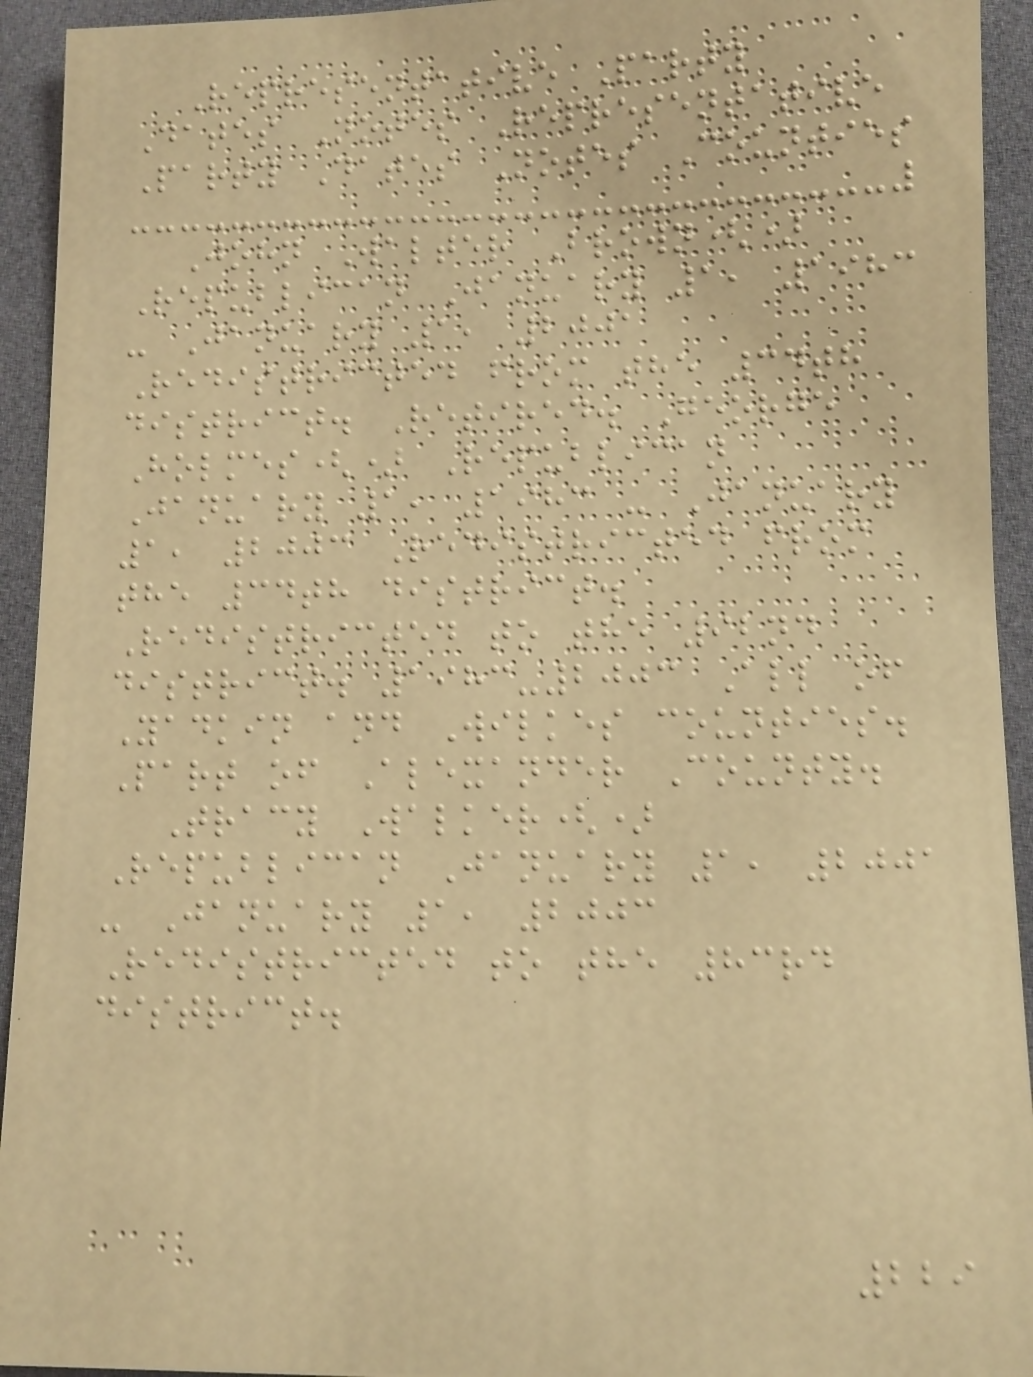Representative Party
Dates Notes Representative
Party Dates Notes Counties
John Walter Brown()
Republican January 1, 1983
- January 1, 2001
Redistricted from the 34th
district. Retired. George
Holmes() Republican
January 1, 1983 - January
1, 2003 Redistricted from
the 34th district.
Redistricted to the 92nd
district. 1983-2003 All of
Yadkin and Wilkes counties.
Part of Alexander County.
Tracy Walker()
Republican January 1, 2001
- January 1, 2003
Redistricted to the 83rd
district.
229
